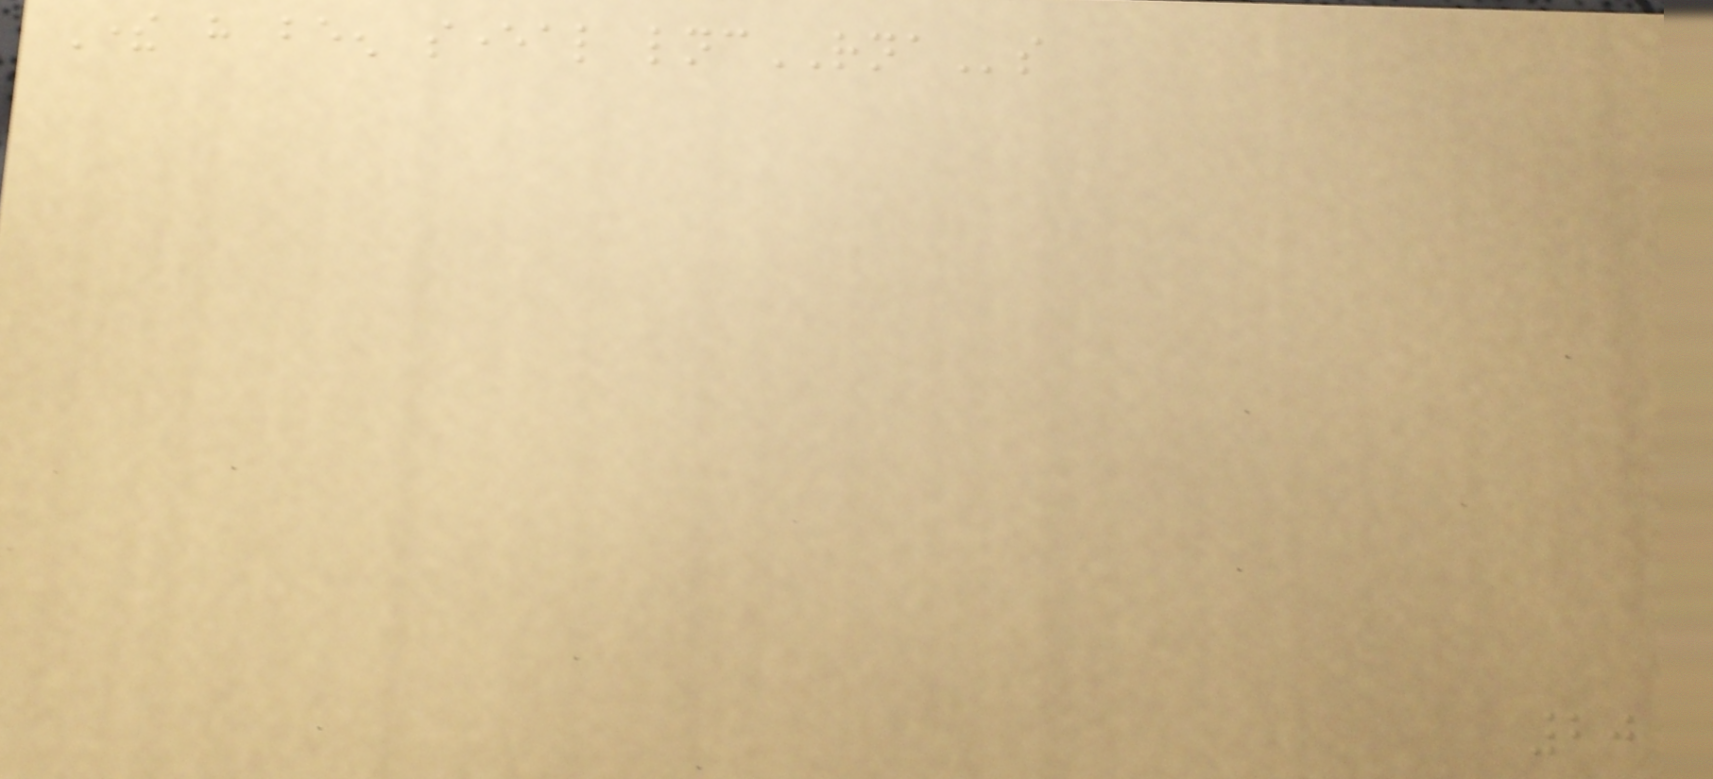There have been several lncRNAs
20
